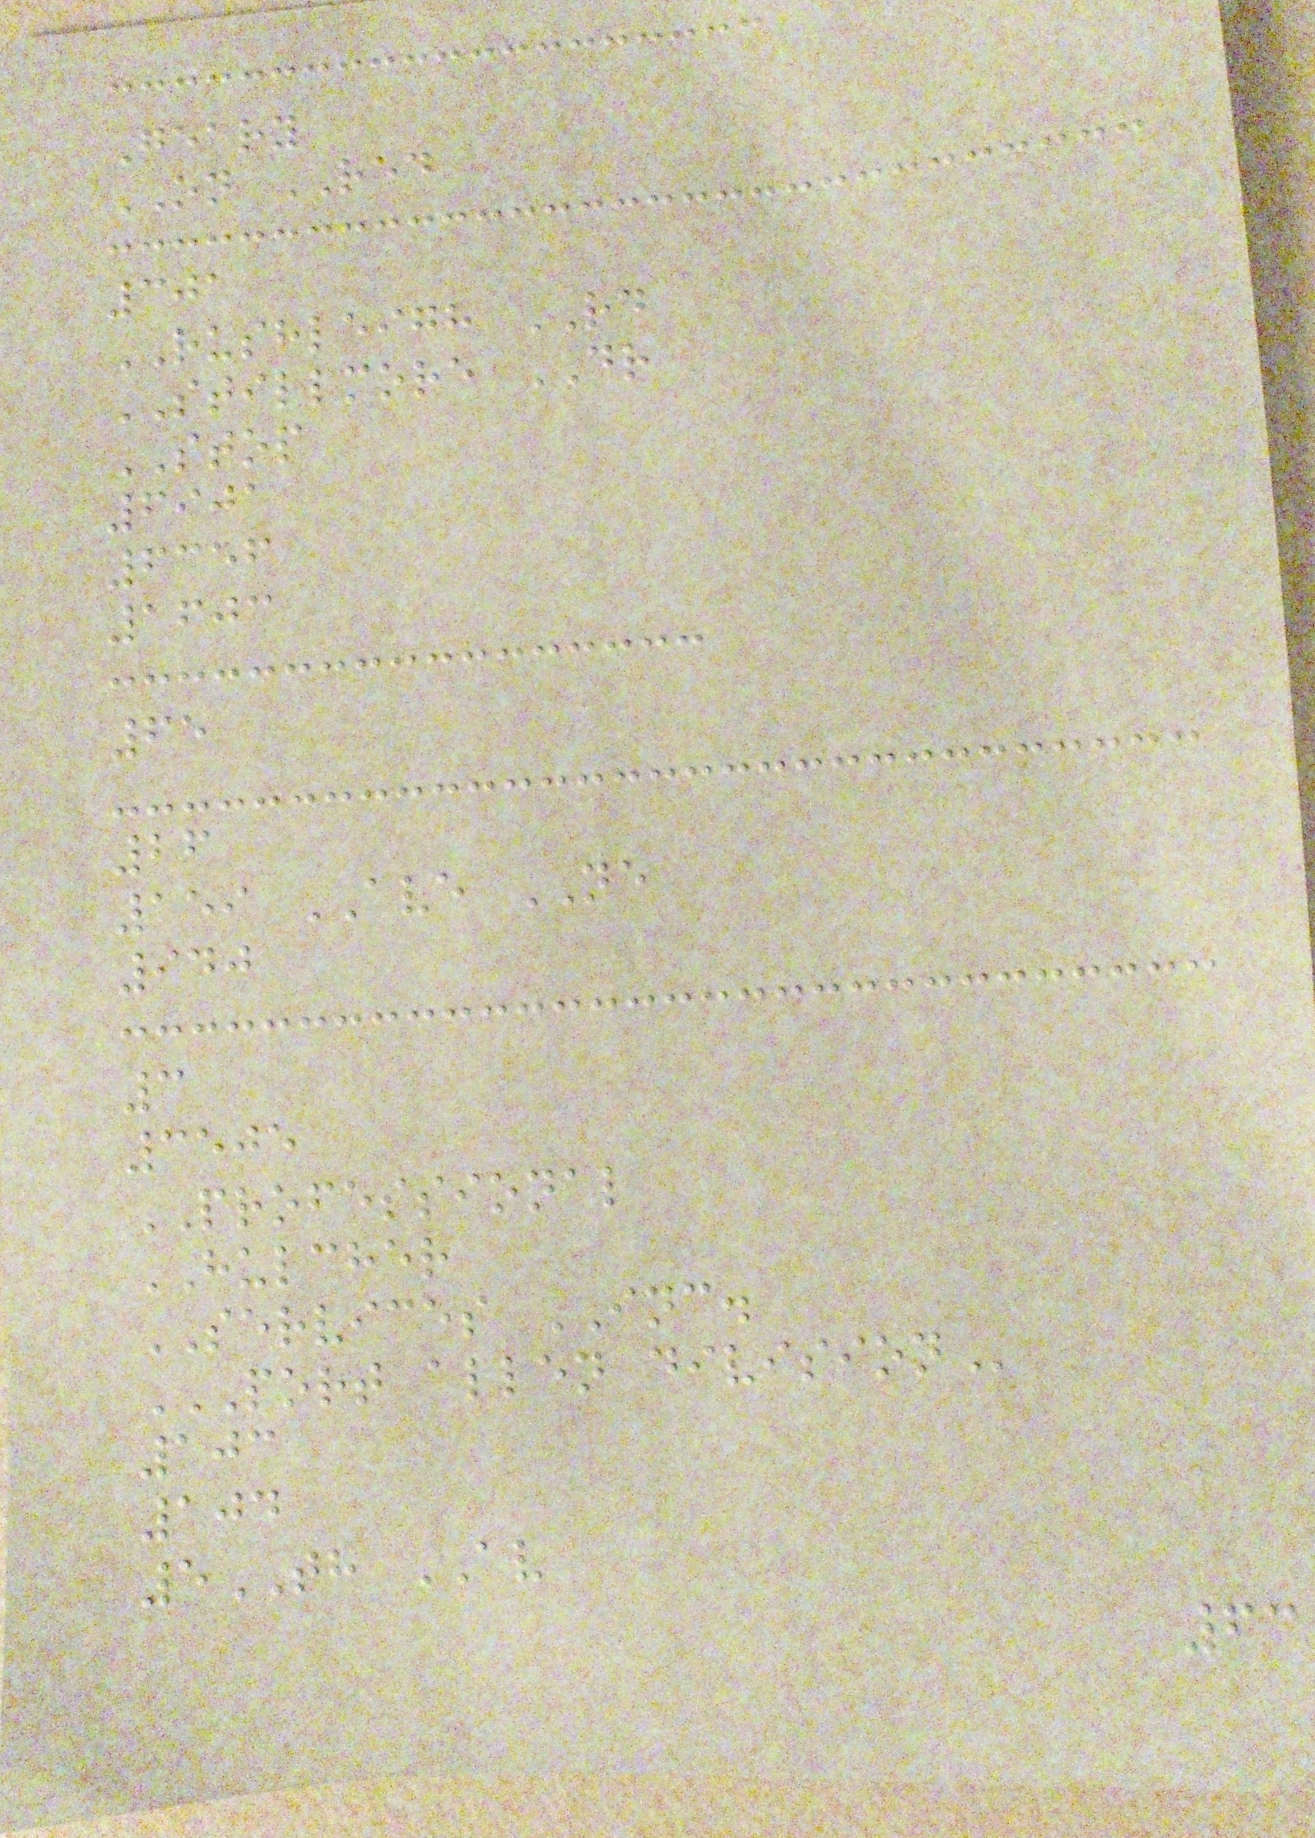Geary
ON RED
301
RUSHLEIGH RD
STILLMORE DR
STOP
6901
6356
1603
65
26
159 AVE NE
940
3
3505
PROFESSIONAL
HULCHER
SERVICES INC.
PORT ALLEN DIVISION
103
104
5TH AV
63
